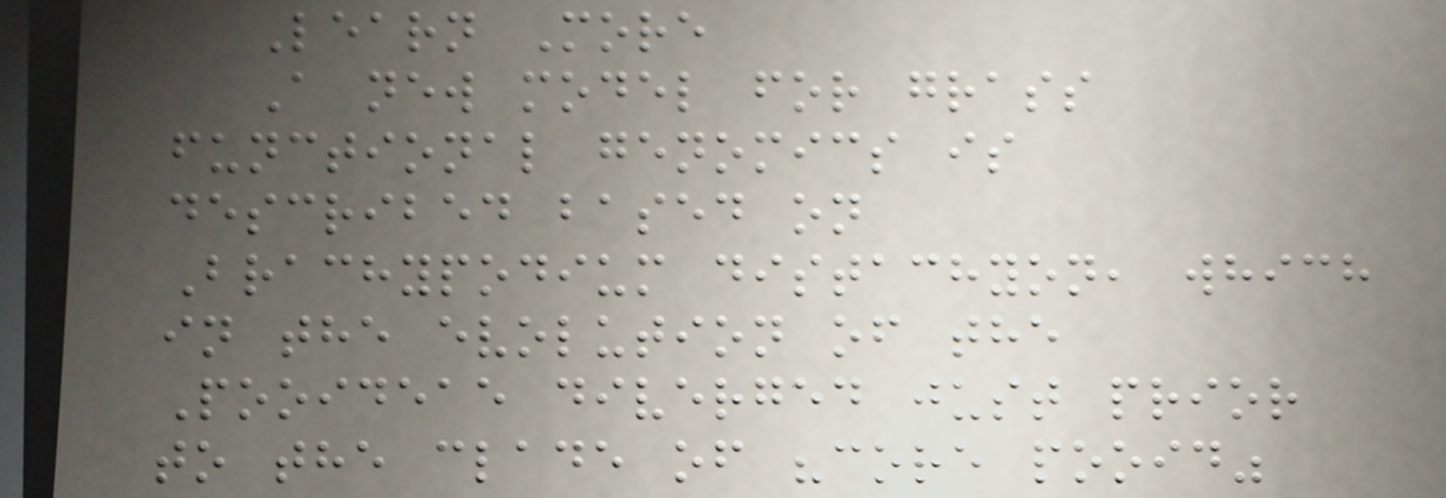Learn More
A new model for grass
functional genomics is
described based on
Brachypodium distachyon, which
in the evolution of the
Pooideae diverged just prior
to the clade of "core pooid"
